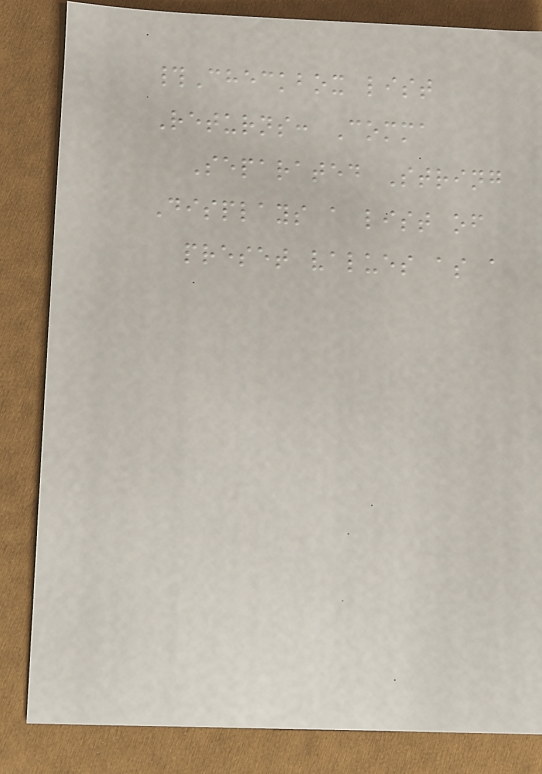#Checkbox list
Returns: Comma
Separated String
Displays a list of
preset values as a
